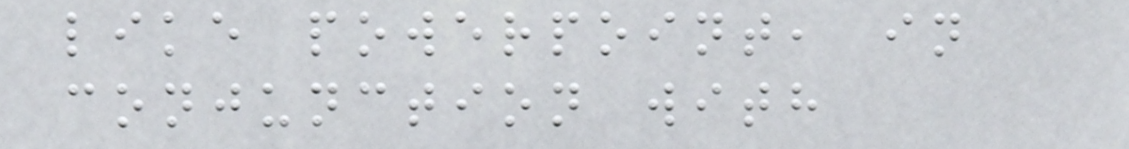like powerpoint, in
conjunction with
